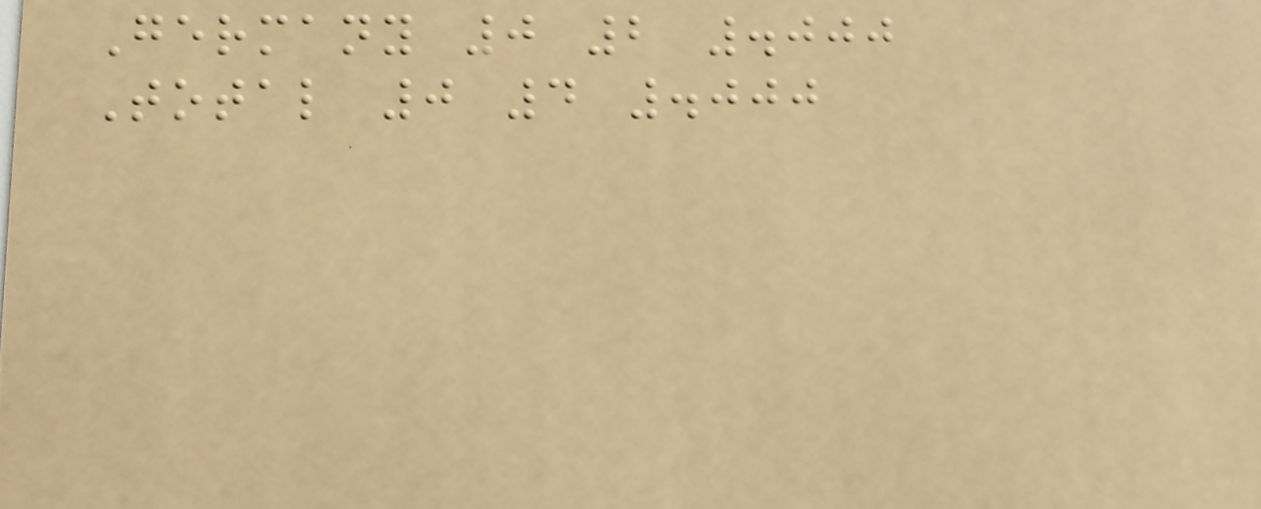Germany 0 2 .000
Total 0 4 .000
